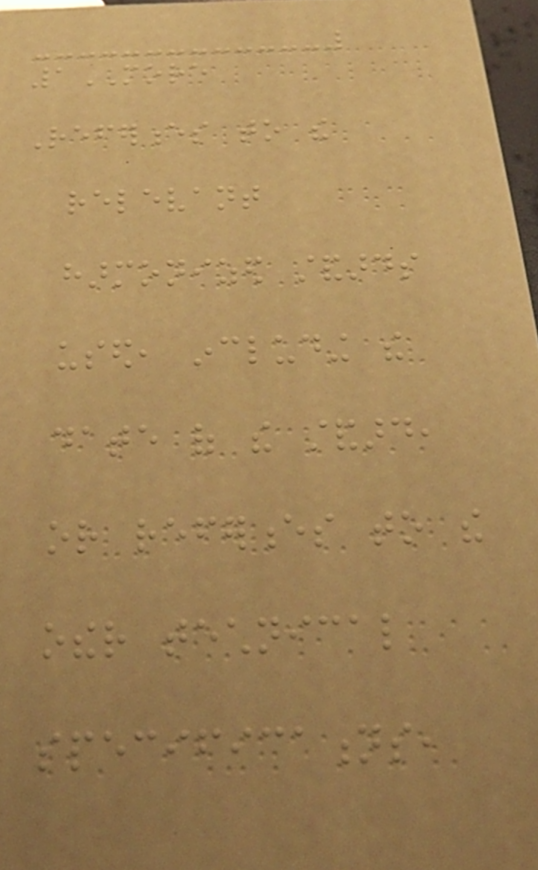1MORE
References to the
relevant
harmonized standards
used, including the
date of the standard,
or references to the
other technical
specifications,
